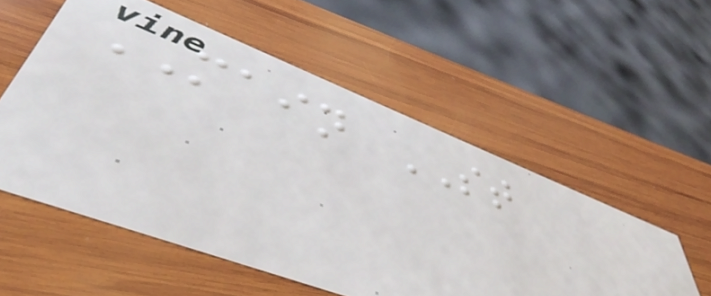MAIN ST
